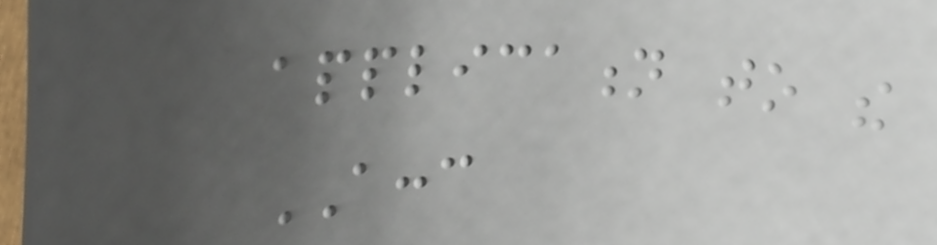application to the
ACCC
